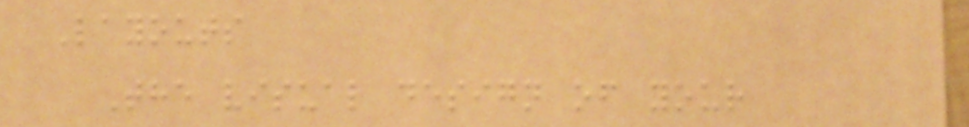Layouts
The visual design of your
